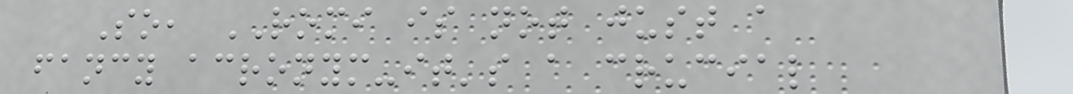So, ROMI is not just a
fancy acronym-it's a crucial
